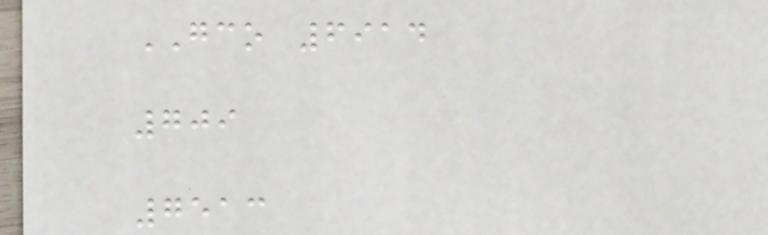GCO 6914
709
7513
